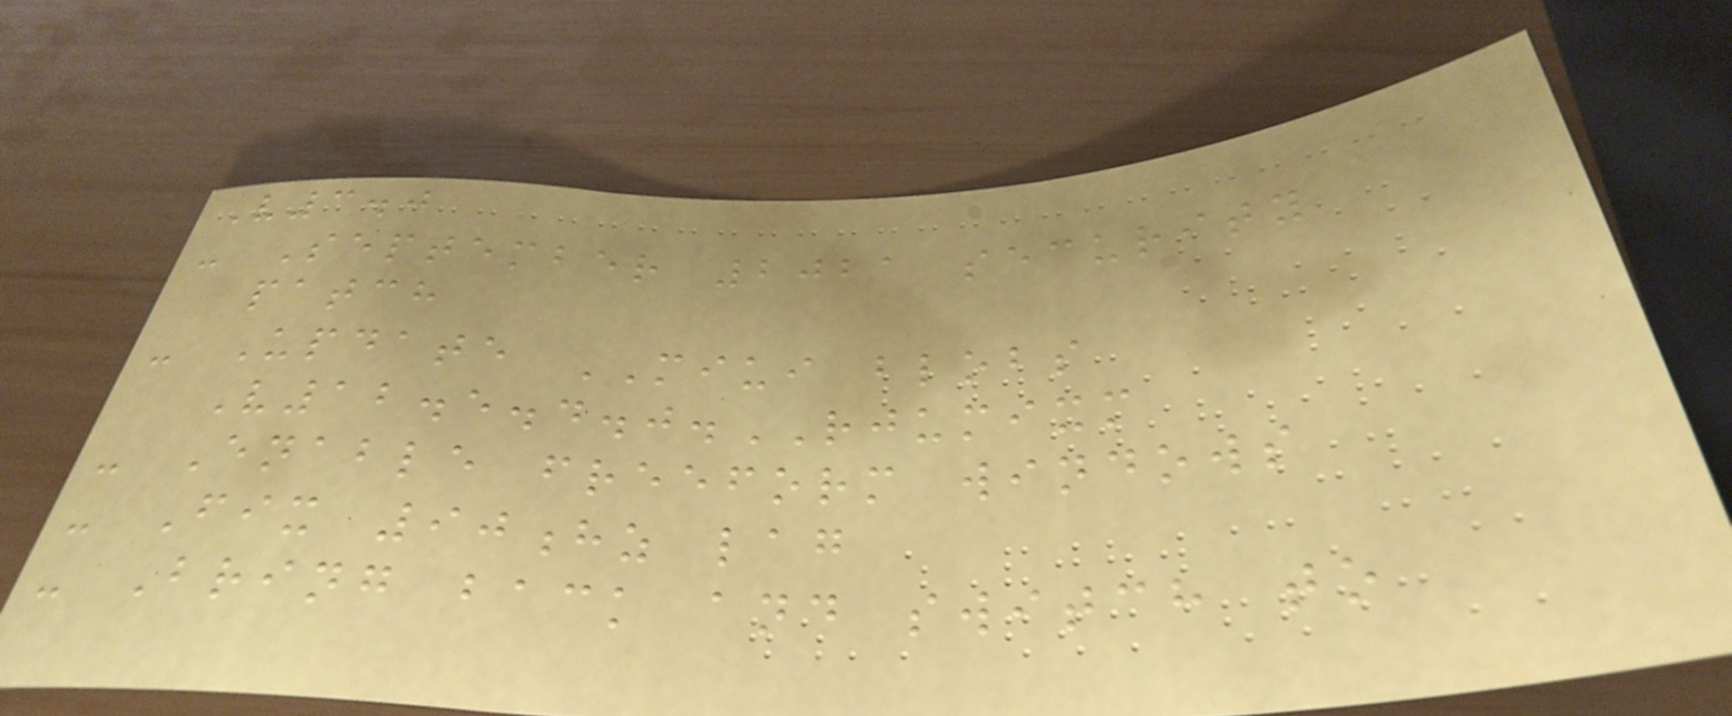V3.0
- September 2021 security
patch
- Update MIUI blobs
V12.5.4.0.RJUMIXM
- Enable freeform windows
- Fix 90hz lag
- Bring back and switch to
